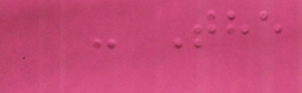- The
